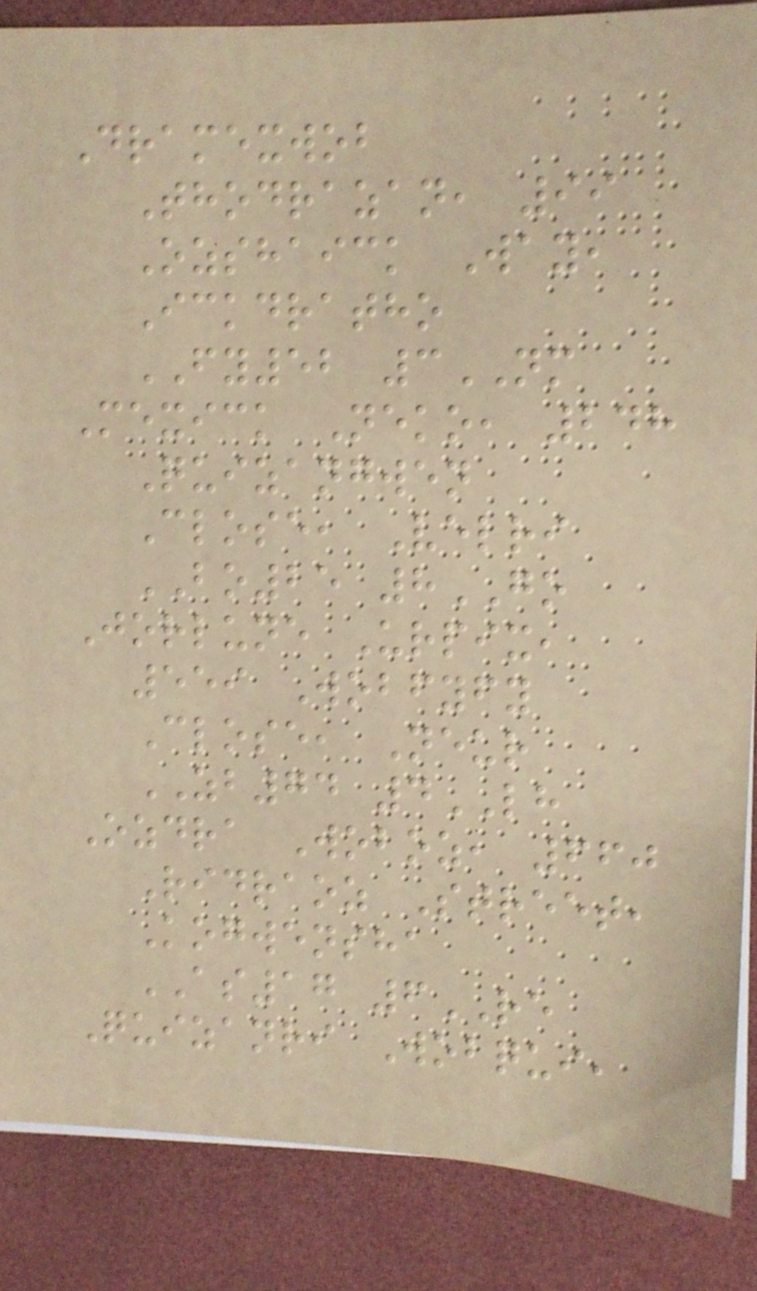Dramexwob
Thodrazan, 99
Ozshaick Way,
Ickdratho
FY52 3NM
Mexick Neko, 248
Quizangwen
Close, Velri
BO25 8GO
Jorlune Urpix,
559 Wobfyfy
Close, Neur
ZB74 4LH
Ozdra Woboz, 660
Ridraoz Street,
Kogwensha
AS17 6RE
Quizanri Wobqui,
